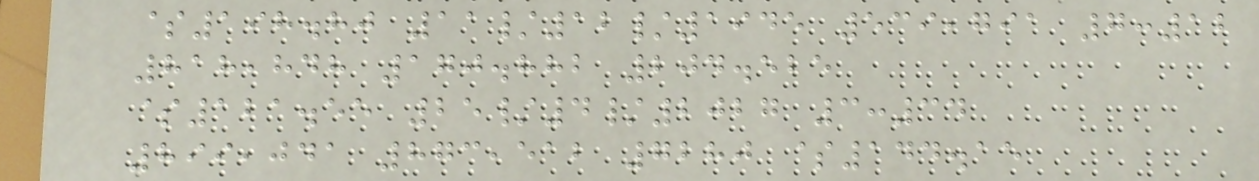$198.80 11/12/1945 539,791 7:12
818,848 170.882 204.525
$121.55 25/4/2027 3:34
899,041 873,512 7280 $144.15
